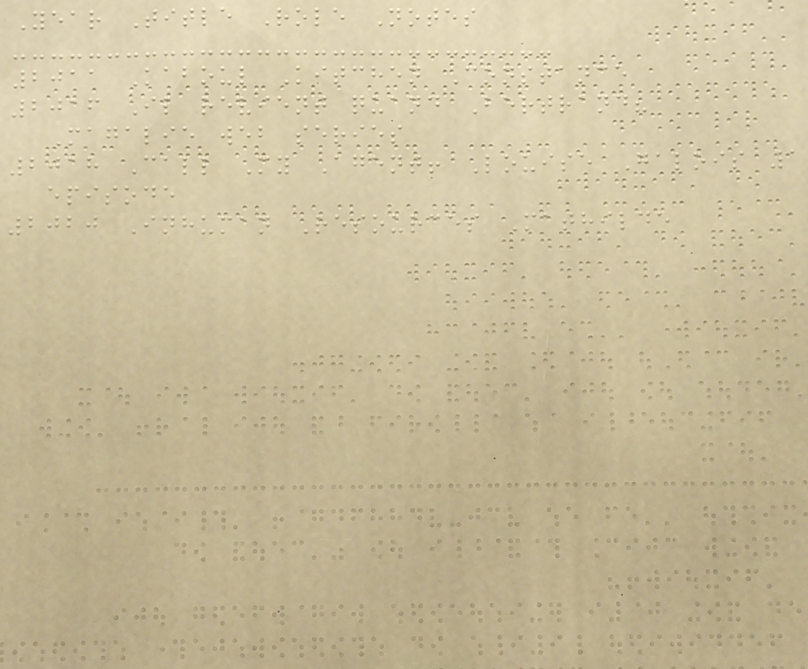Year Title Role Notes
2011 Kaboul Kitchen Constance
2016 Il revient quand Bertrand?
Magalie web series
2018 Call My Agent! Louise Galois 1
episode
2020 Inhuman Resources Mathilde
